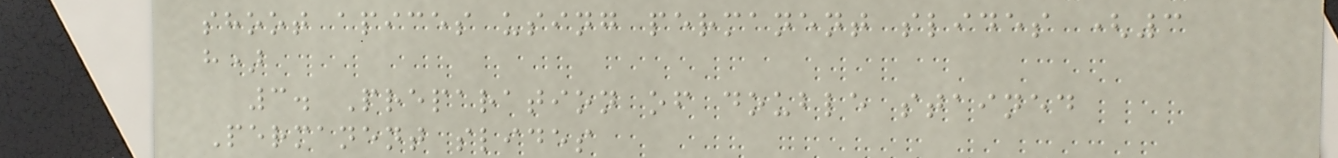shoot apices using permanent slides (3
h)
3. Preparation of double stained
Permanent slides
